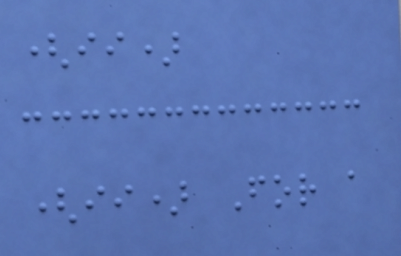(ii)
(ii) For a
